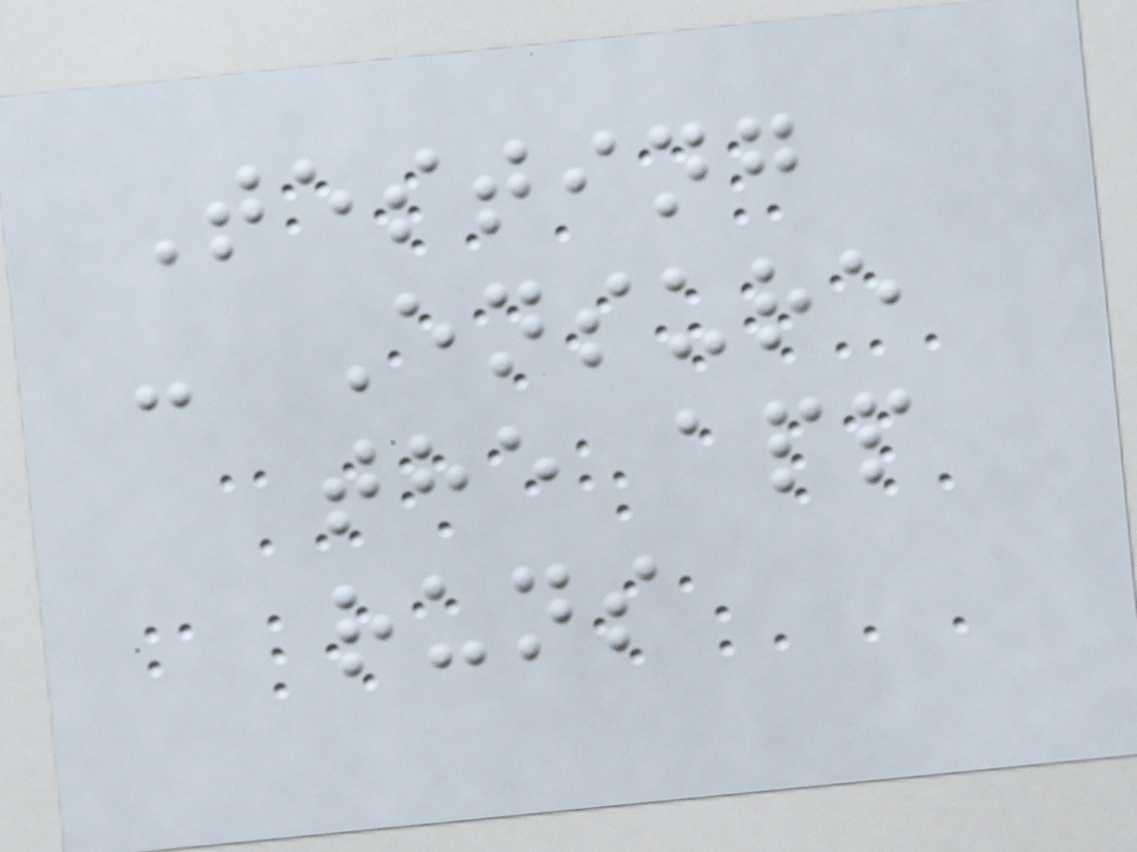Testing
- Ensure
the app
runs
